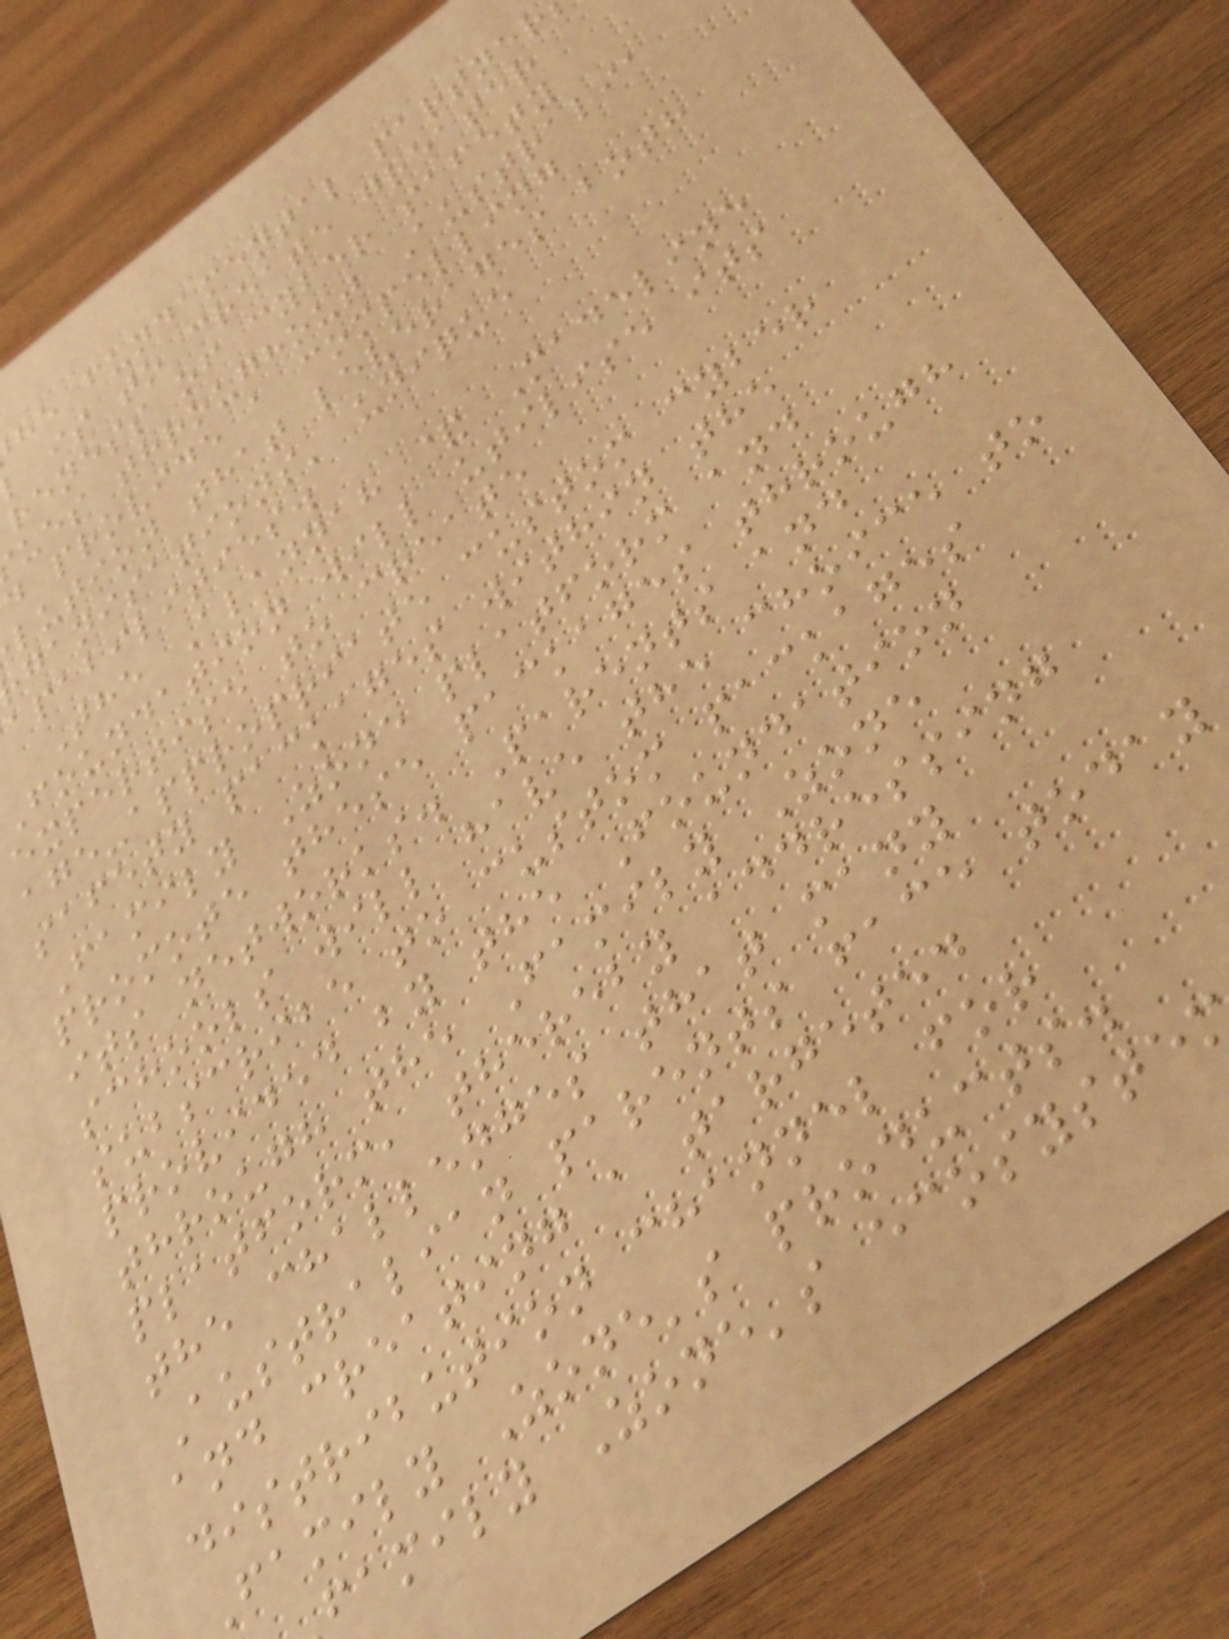he fundamental partner
is to create greater
reness of cyber safety
ues throughout Australia
d provide a compelling
lution that leverages both
ganisations' unique
apabilities.
The Alannah & Madeline
Foundation will utilise its
expertise to create
age-appropriate custom cyber
safety packages within the
Family Zone platform and
promote these packages through
its networks. Parents and
schools will have the choice to
subscribe to custom packages
provided by the Foundation
through the Family Zone
platform, thereby addressing
the challenges that many
Australian parents face today
and creating a targeted
distribution channel for
family Zone's products.
family Zone's ecosyste
